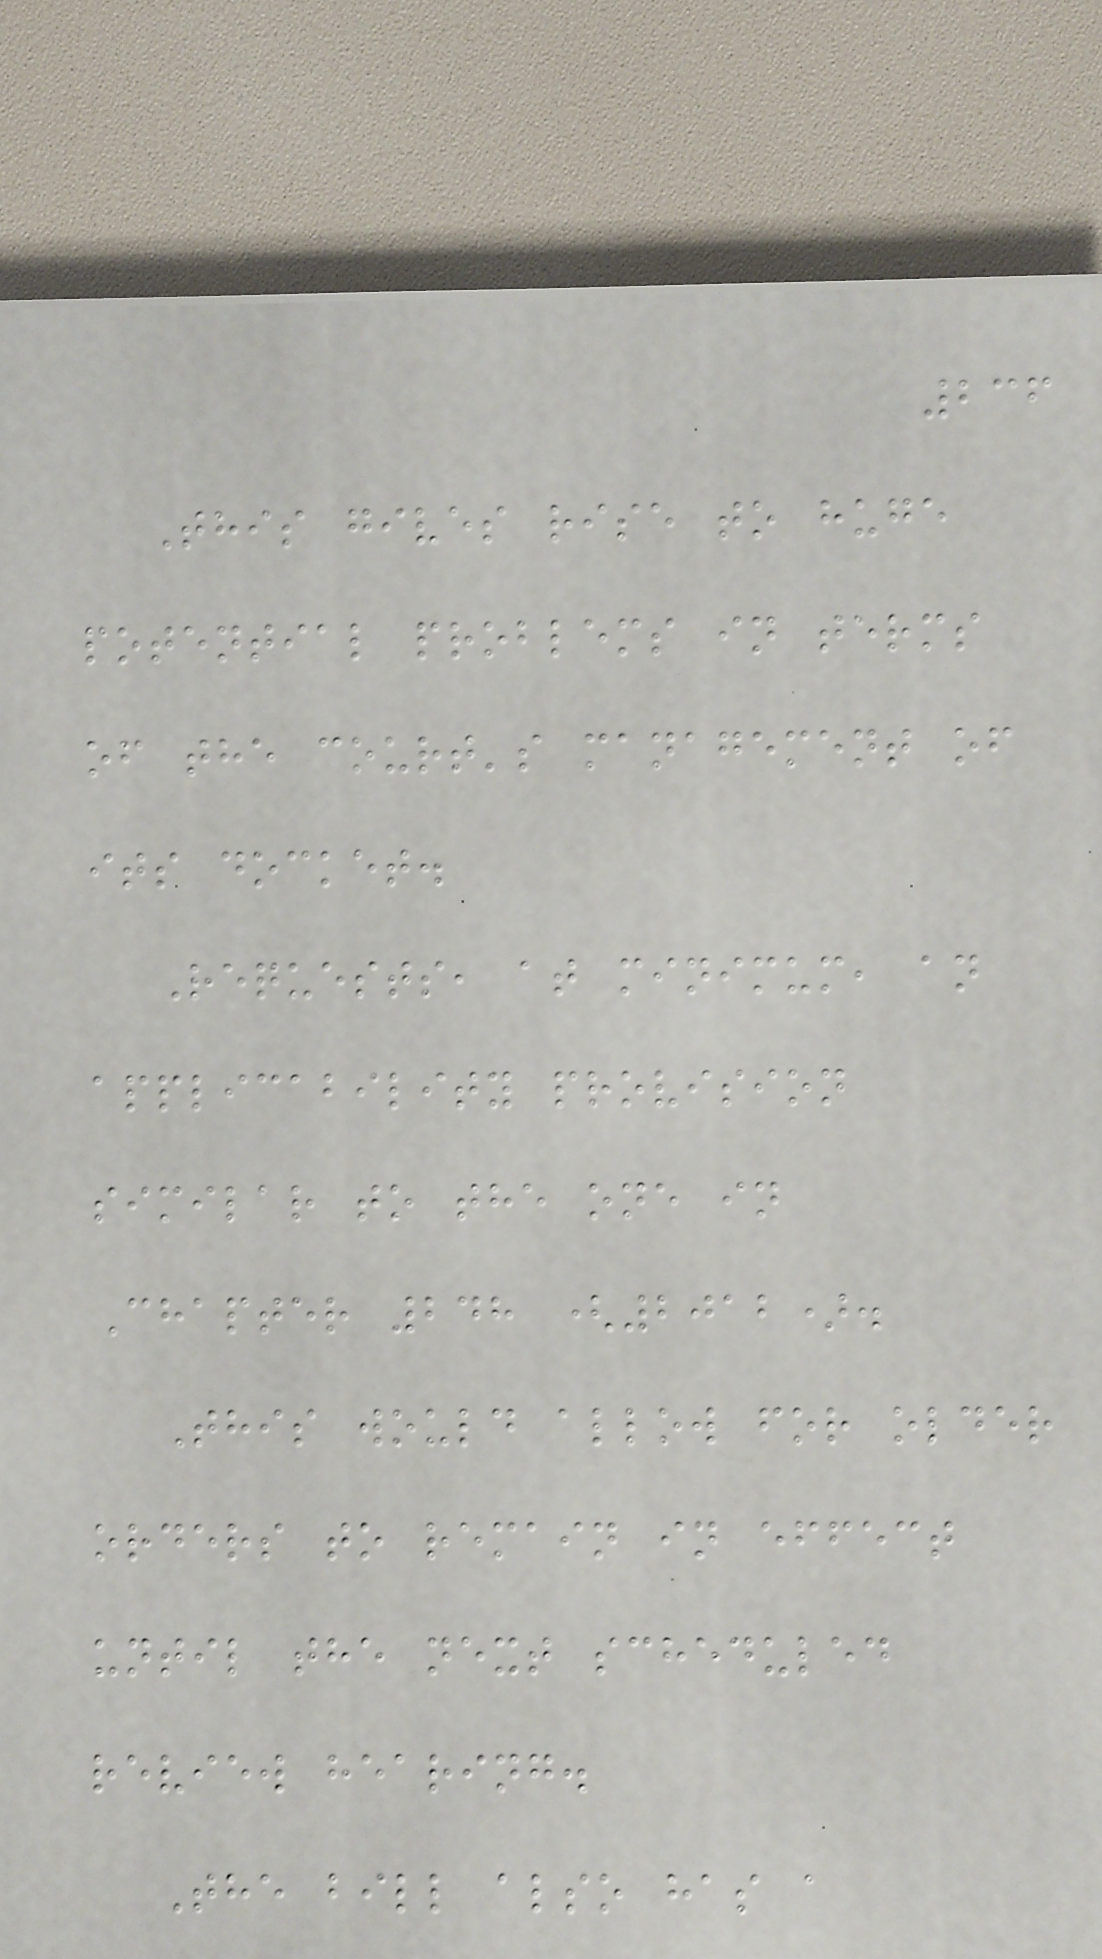236
This gives rise to huge
potential problems in terms
of the court's management of
its docket.
Requests, at minimum, an
applicability provision
similar to the one in
Chapter 248 (2012).
This would allow for older
orders to remain in effect
until the next scheduled
review hearing.
The bill also has a
